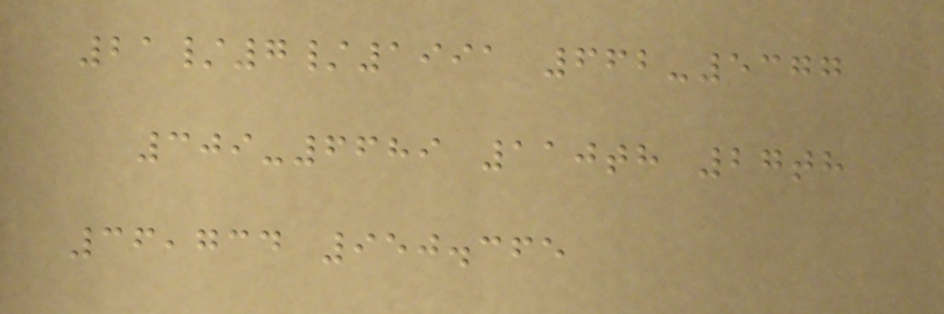21/7/1991 662-5377
309-6689 110th 27th
36,734 950.365
